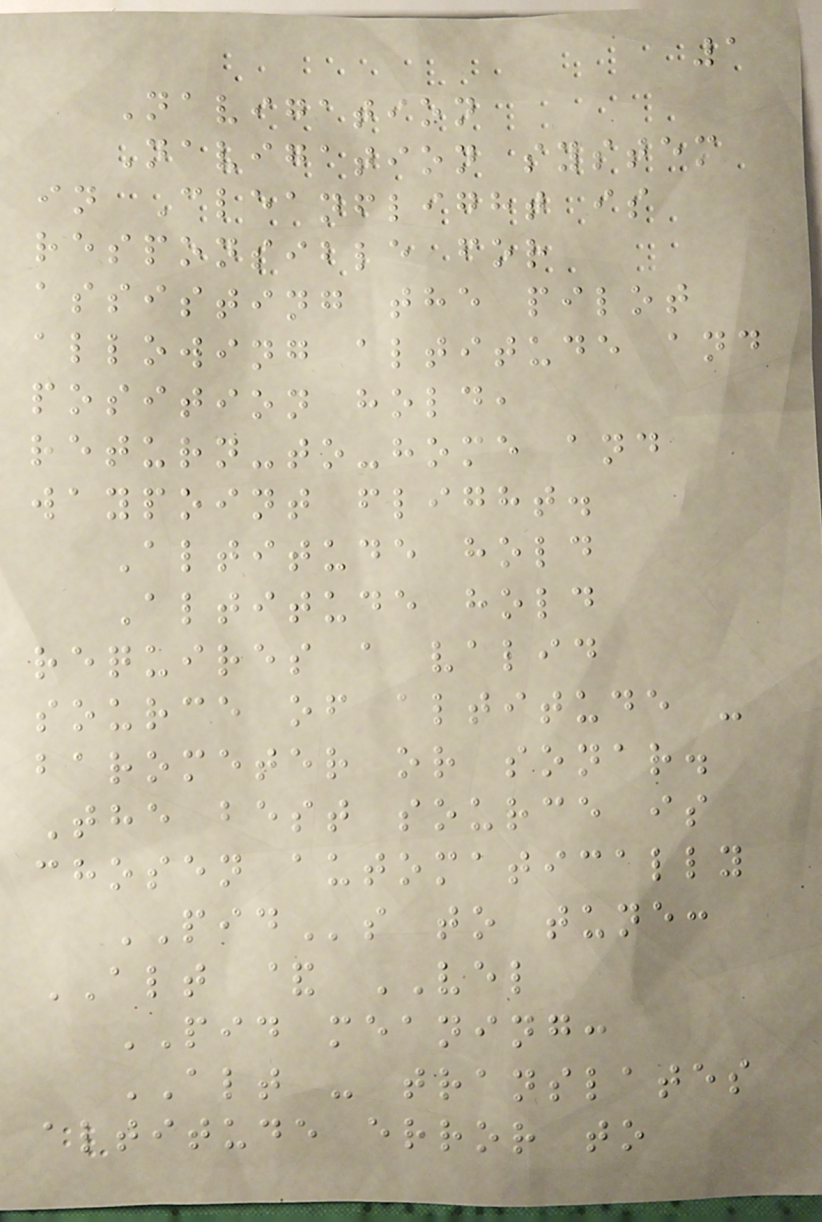1
Navigation
Navigation system
in Cleanflight is
responsible for
assisting the pilot
allowing altitude and
position hold,
return-to-home and
waypoint flight.
Altitude hold
Altitude hold
requires a valid
source of altitude -
barometer or sonar.
The best source is
chosen automatically
PIDs to tune:
ALT & VEL
PID meaning:
ALT - translates
altitude error to
